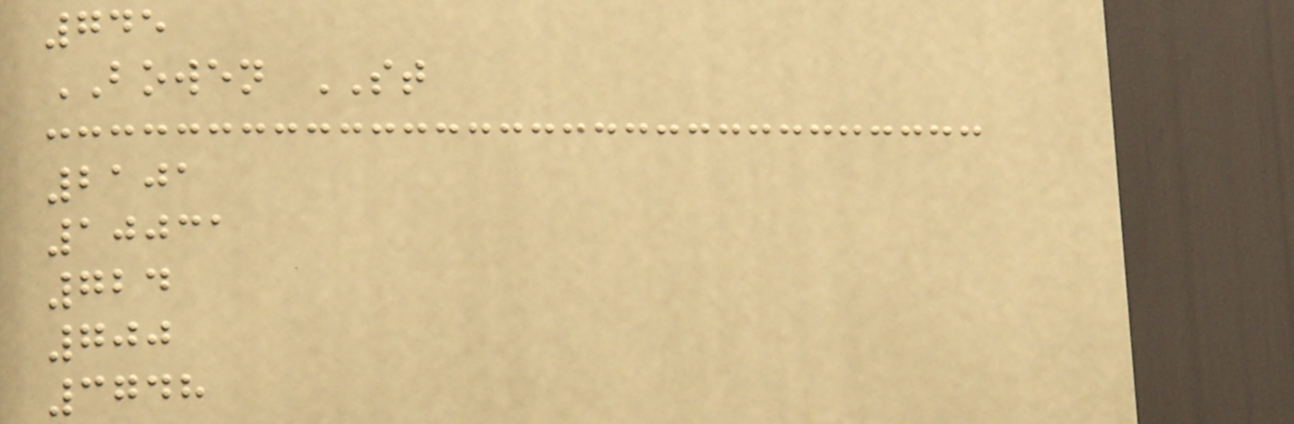745
BOWEN ST
2101
10031
724
700
3748
